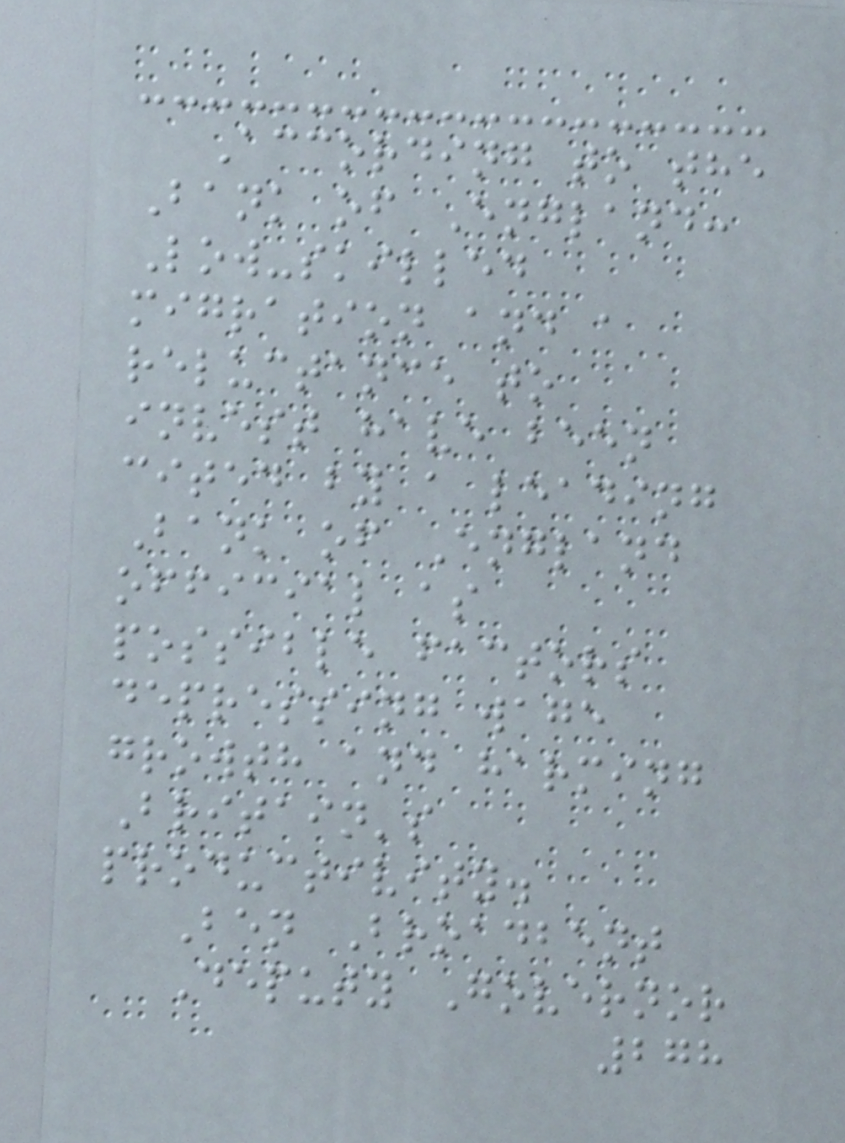According to the
Bank of England:
Low-skilled
migration and a
reluctance to
invest have been
cited by a leading
Bank of England
official as
possible factors
depressing wage
growth and harming
Britain's
productivity.
Ben Broadbent
Deputy Governor
278
